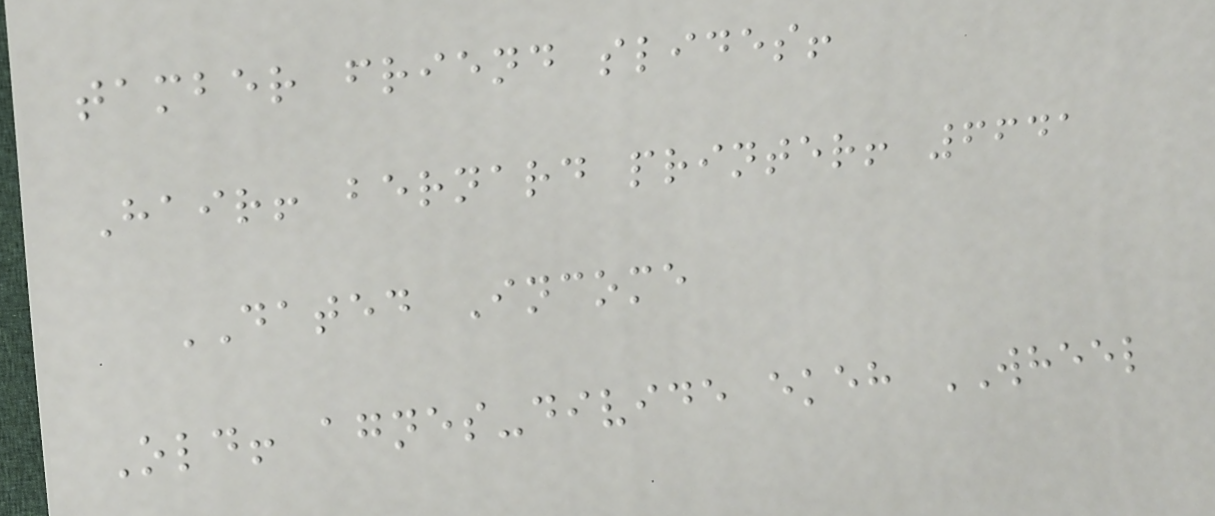tamber friend slides!
Hair! bernard printer! 6641
DATED Income
Old! agnes-divide ekeh WHEEL
